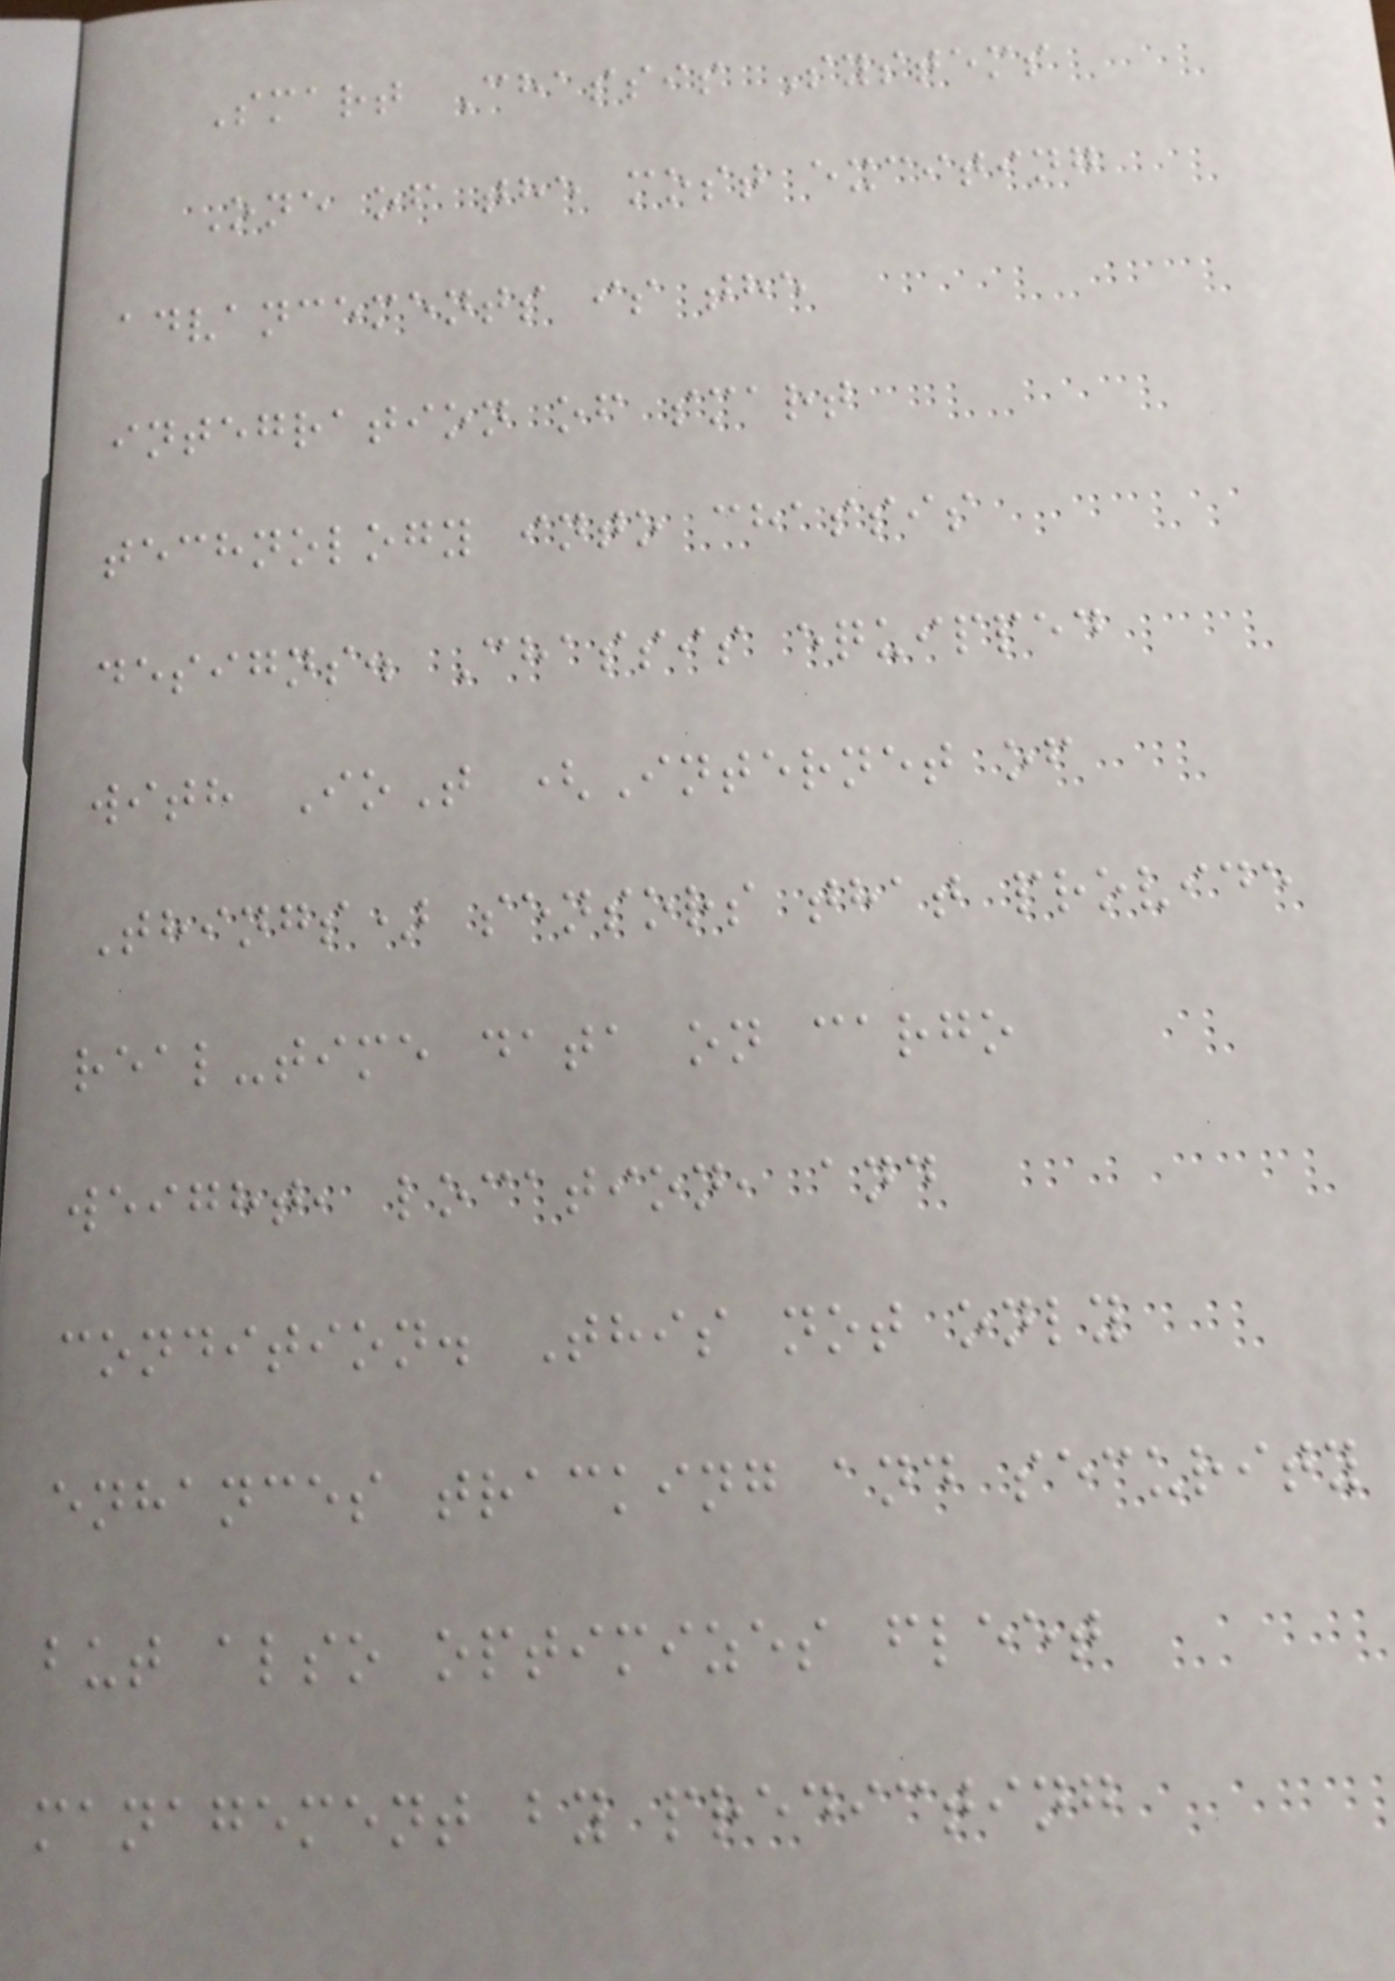Smart Chassis Systems
One of the most exciting
advancements is the
integration of smart
technology into chassis
designs. Chassis equipped
with IoT (Internet of
Things) sensors that provide
real-time data on cargo
weight, location, and
condition. This not only
enhances tracking and security
but also optimizes fleet
management by predicting
